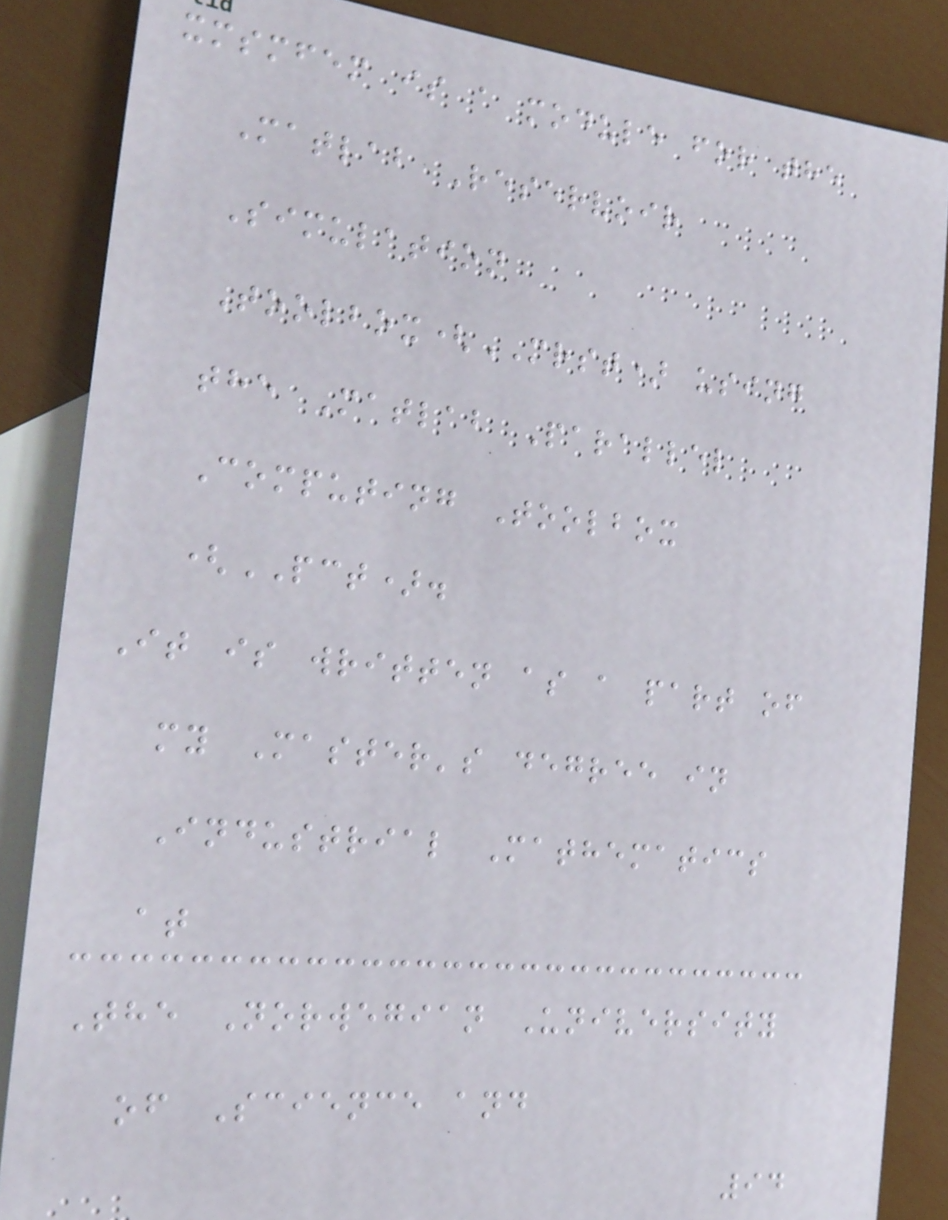xmsmfem is a module for the
Matlab Reservoir
Simulation
Toolbox(MRST) using
the Matlab Parallel
Computing Toolbox
(PCT).
It is written as a part of
my Master's degree in
Industrial Mathematics
at
The Norwegian University
of Science and
94
